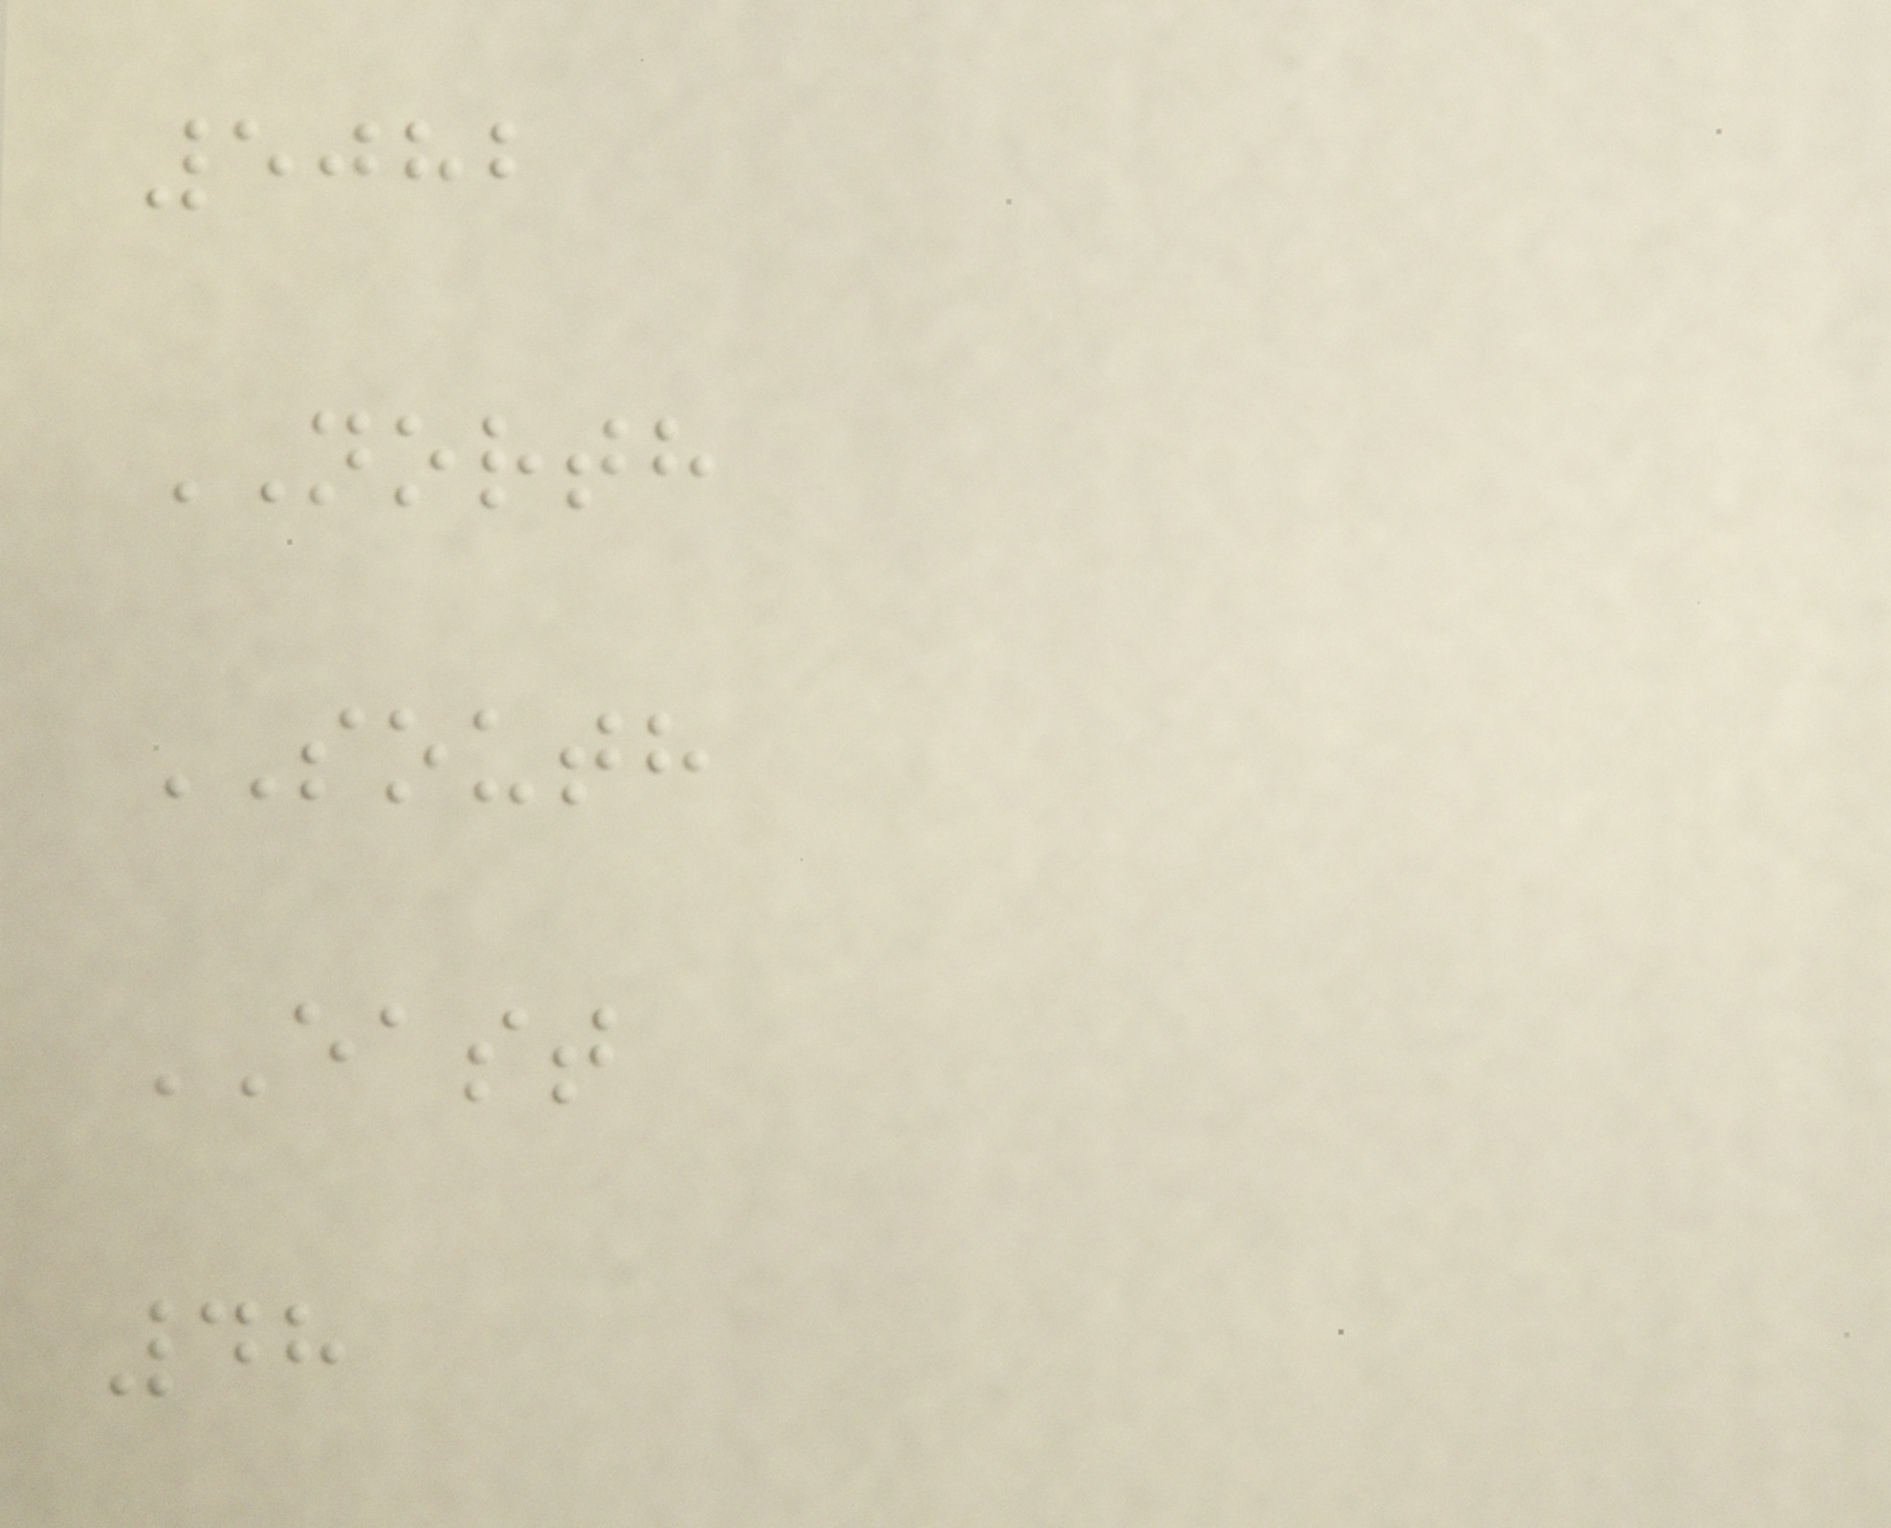5082
NORTH
SOUTH
EAST
48
